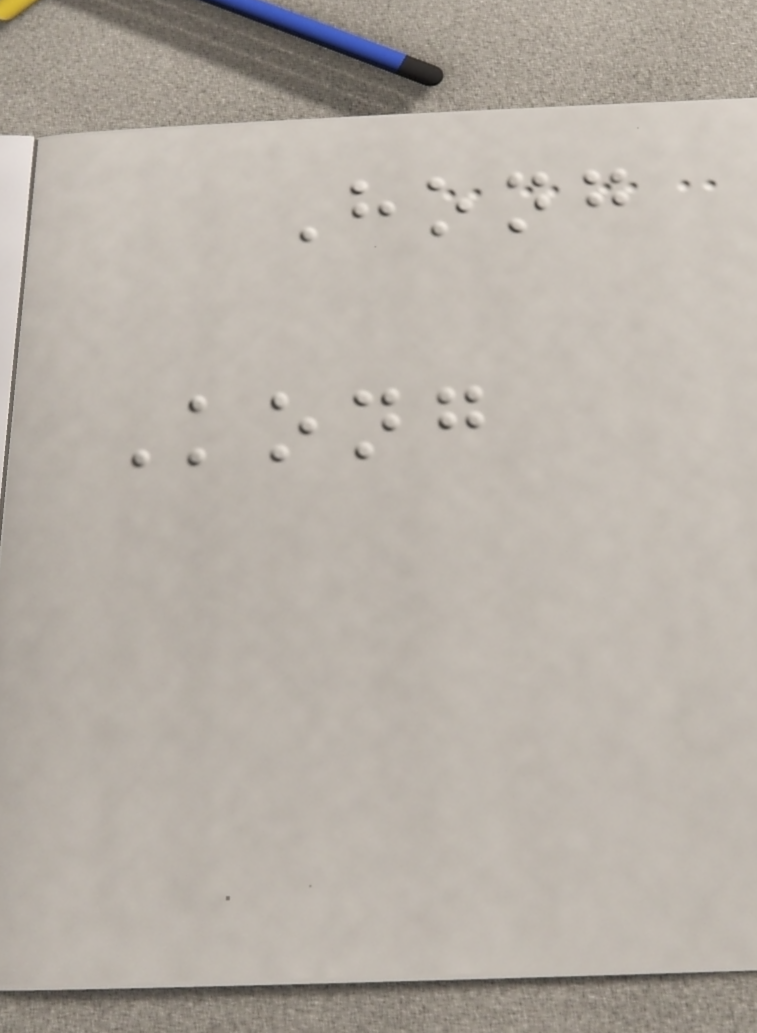Hong
Kong
